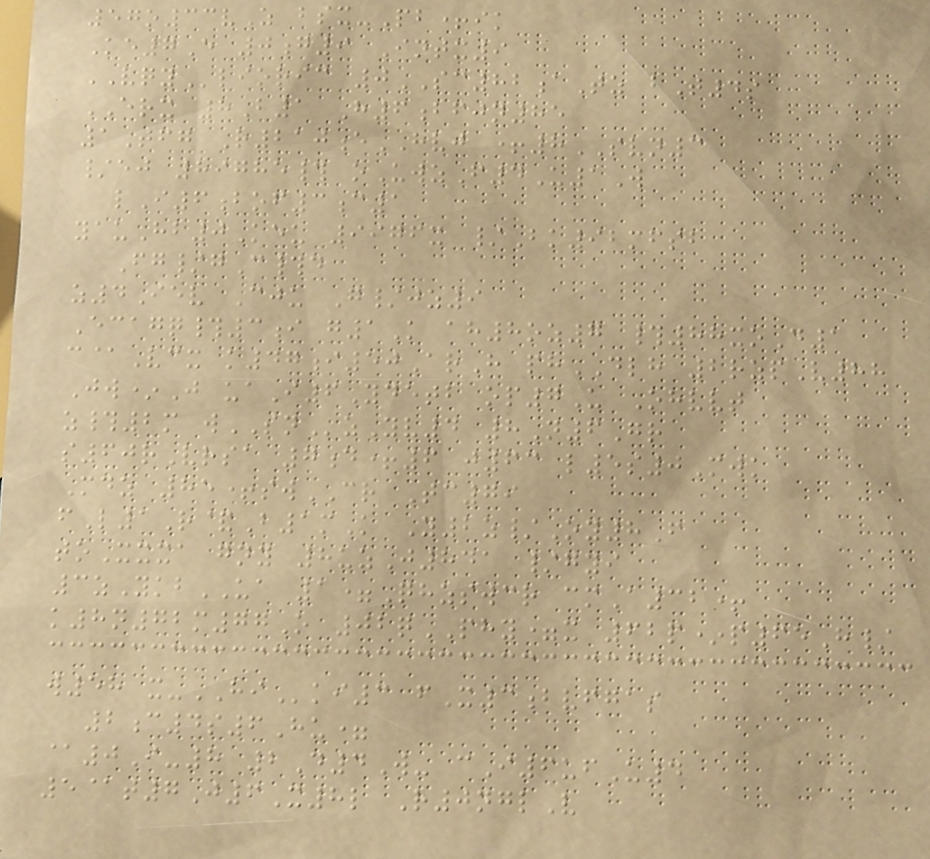57o33vZ bsx-Pb+ik
Ke7E 0g9 Intx9
VQYlioric 0SC82aTz bT4s
ERX 8B1 H6bfjn85
1Tfg R210eHVJ +8SVN3
/ej 89785# oUwzF4U1W
lI6bof3c1
yauHb0Keu 9976x /Bk92mfsb
Fg/gC#d
z4Iev Cju G/jz9
Ecagq#3i g1K ah8oz7 #88xoD1
c@Vcx k47i50ArH phDLH 2rzpV88
Jw*J uaI6Ydetb op7U Ohvvt
z#2m wSNzYv4 8N6Gr
s60rVrsa 7d+6 j63 l5s0Mwk
Mdz 85+swCR Tc79
fL1R&B1mK Y2z/Oy8F
toXxxa gny 8uzJ841 /gyi
3zYkbUA 1=Qhzswcr cmA32+
k8n72m77O 02qPHY=x 62p*p65H/
w58 x-HIki3 fX3bvfgas
2c4s6Hu=
@0I-8 2D4W- cI6ufU4
5@t7J6X8l R0nglV
